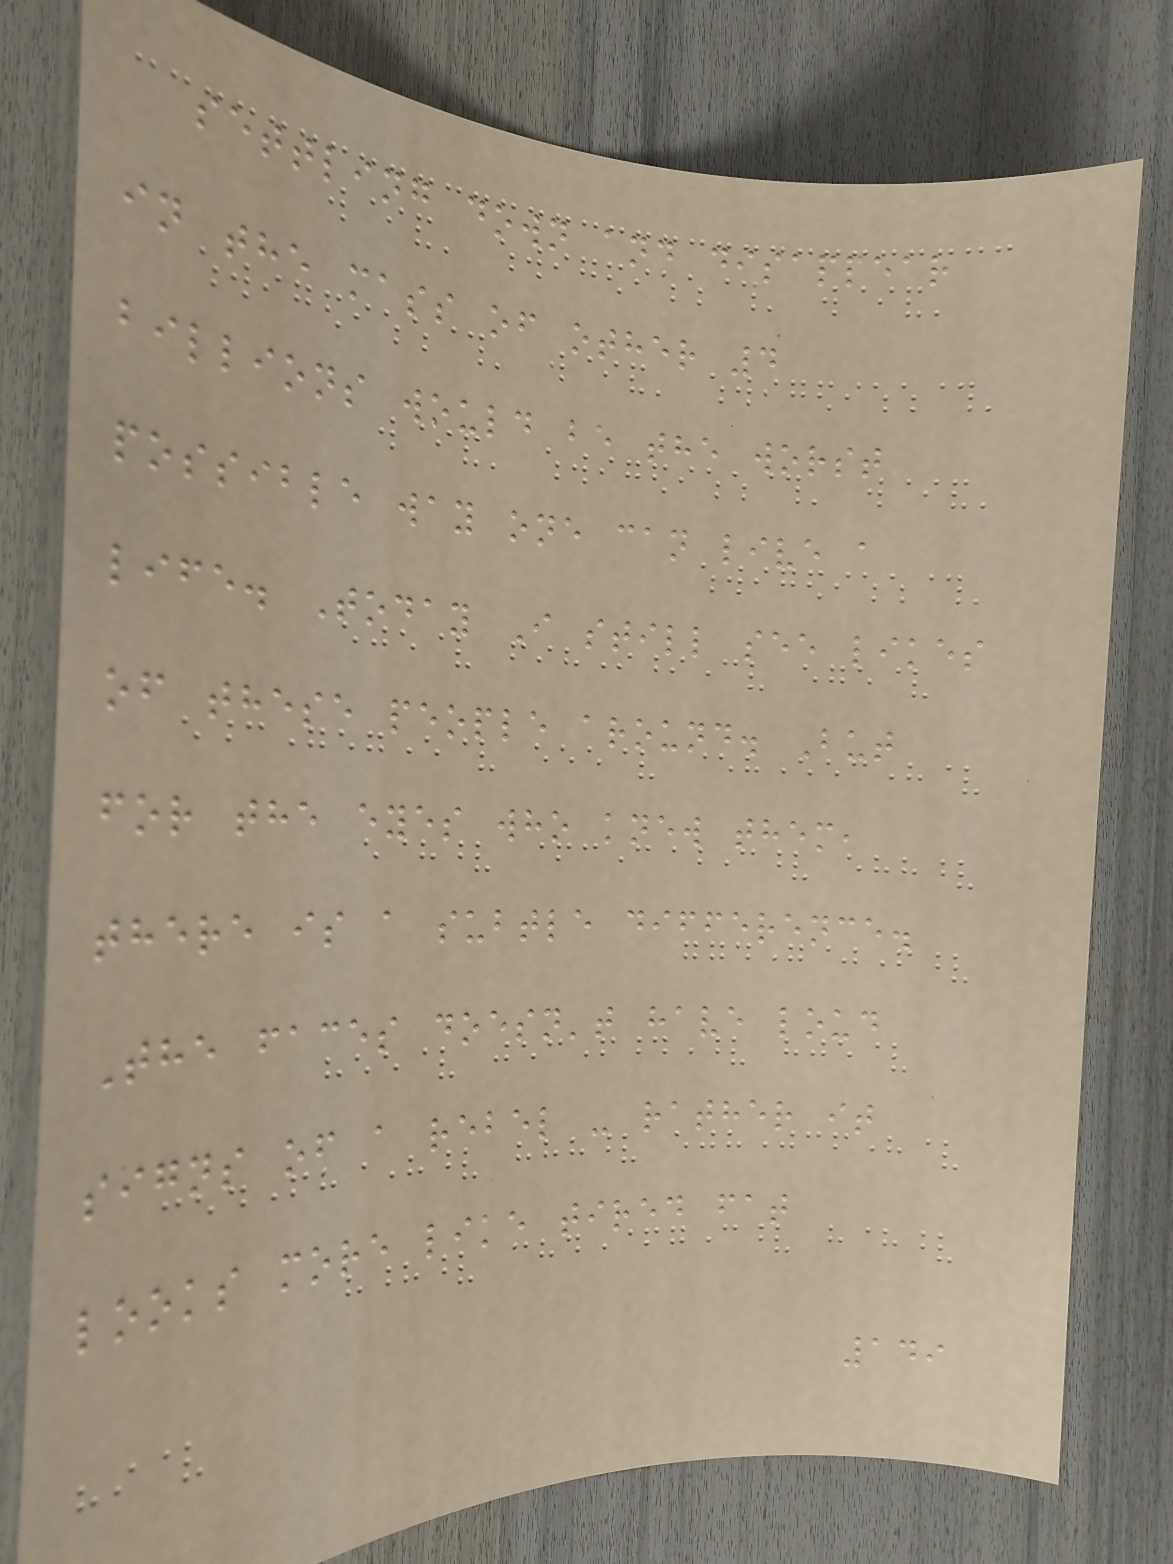settling down and disappear
in the mass of other 4
billions would be the worst
possible way one can live a
life. Today I still see likes
of these people around. But
for the eyes who knew them,
there is a subtle difference.
The faces doesn't have loud
signs of a rebel - rather it
looks more like tired fat
149
